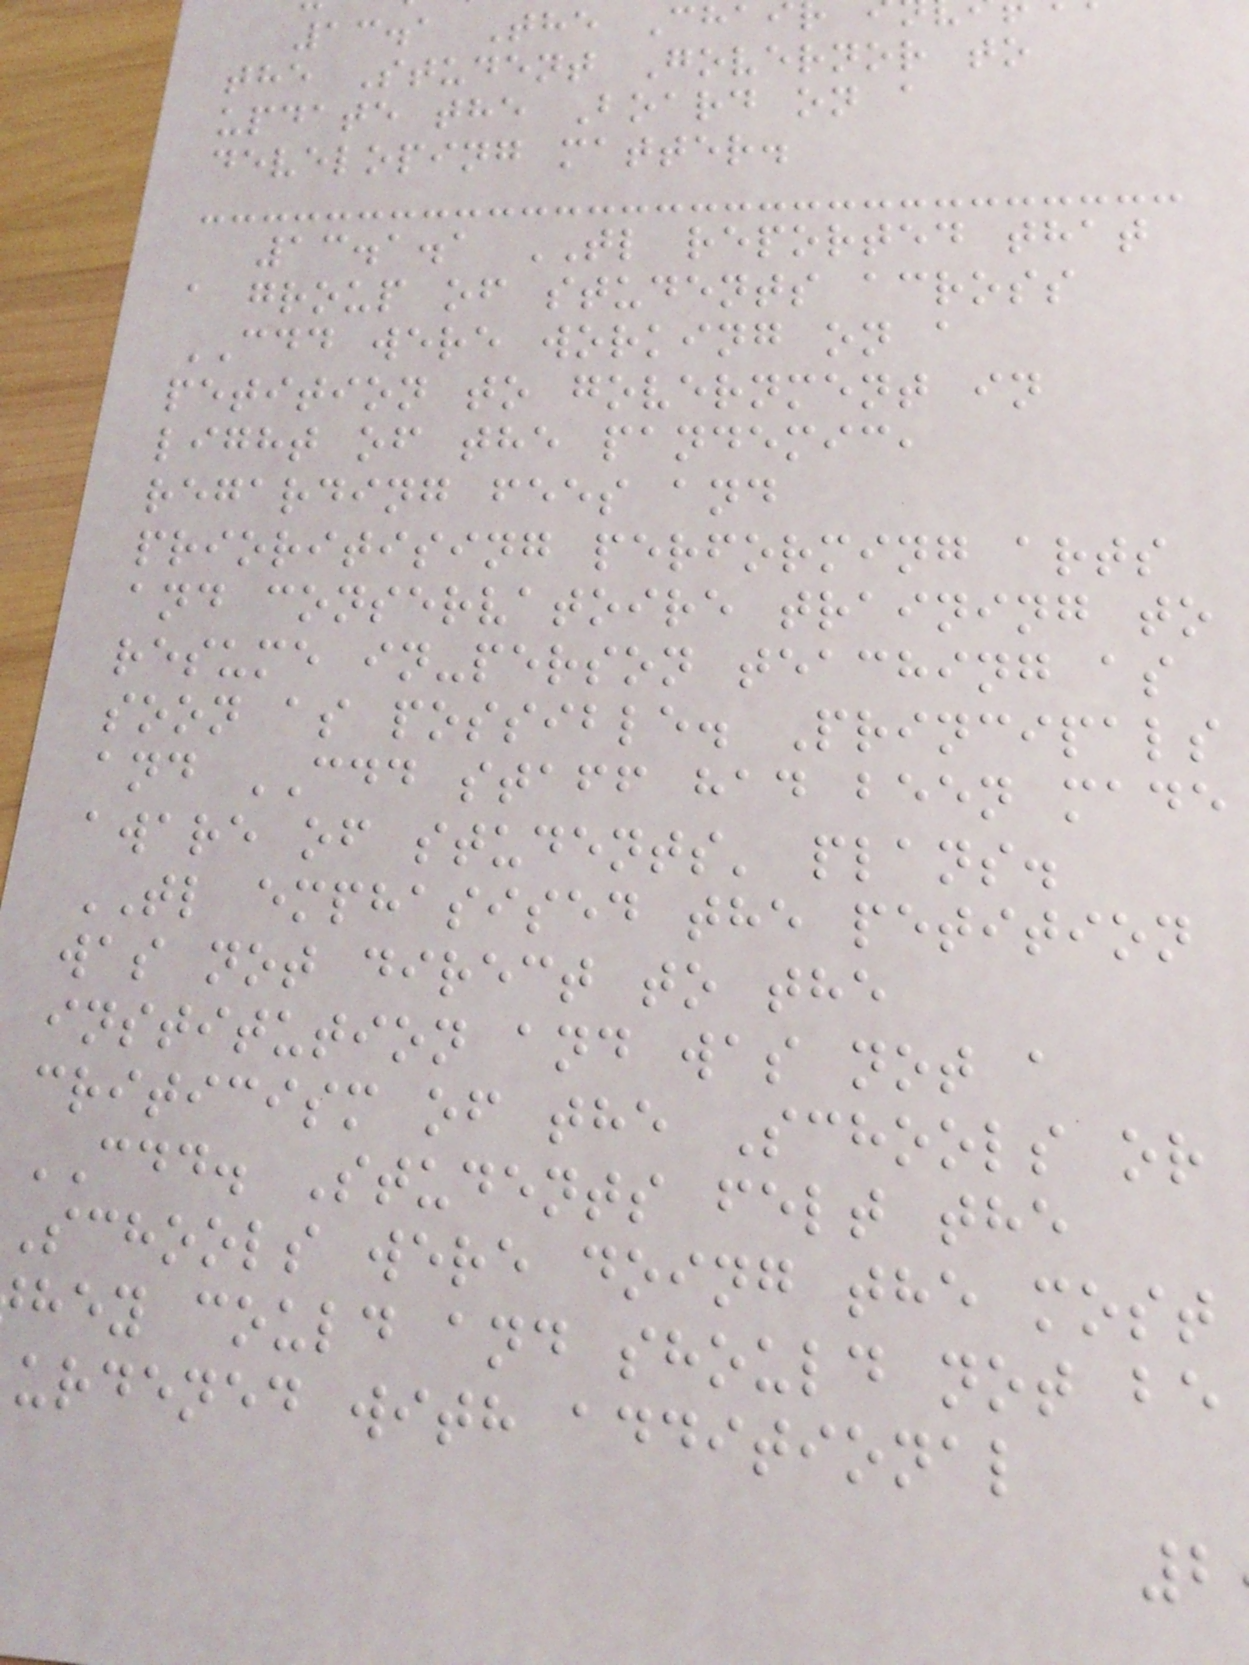13.1 The Chai
the Student Governor to
update the Board on a
developing matter.
13.1.1 TL reported that
a group of students across
CDD were working on a
petition to government in
light of the pandemic,
regarding fees and
prioritising performing arts
and conservatoire training to
resume in-person teaching as
soon as possible. Principals
and CDD staff had been made
aware of students' plans.
TL emphasised the petition
was not direct to the
institution and was not a
criticism of the Schools or
CDD. Students felt the
Schools were doing the most
hey could and should not be
urdened with additional
